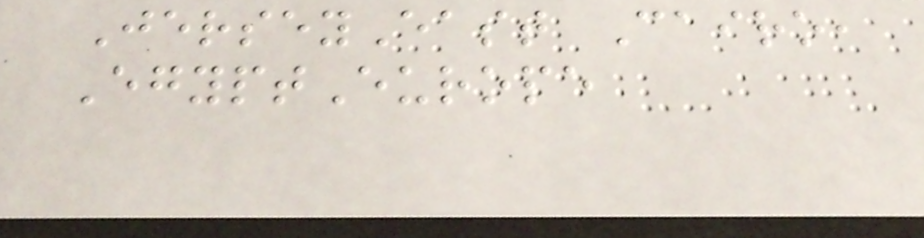JerseyEast Cairo,
EgyptEurope
